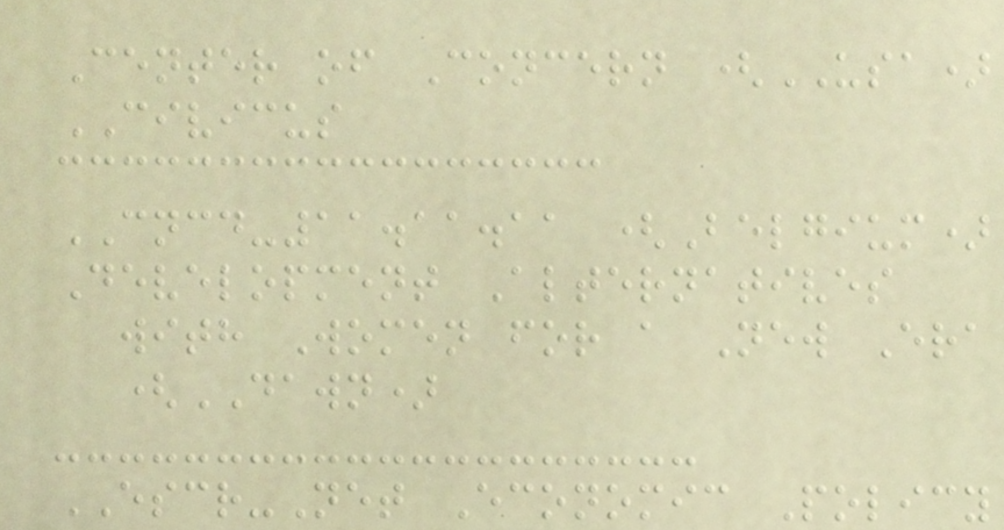Center of Concern (USA)
CIVICUS
CNCD-11.11.11 (Belgium)
Development Alternatives
with Women for a New Era
(DAWN)
ESCR-Net Economic Policy
